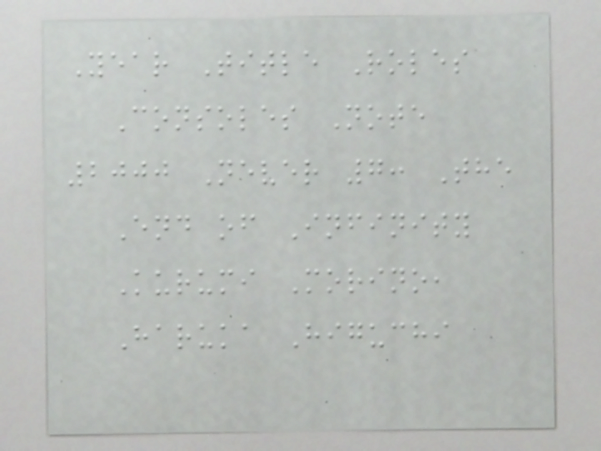Year Title Roles
Consoles Note
2000 Never 7: The
End of Infinity
Kurumi Morino,
Haruka Higuchi
